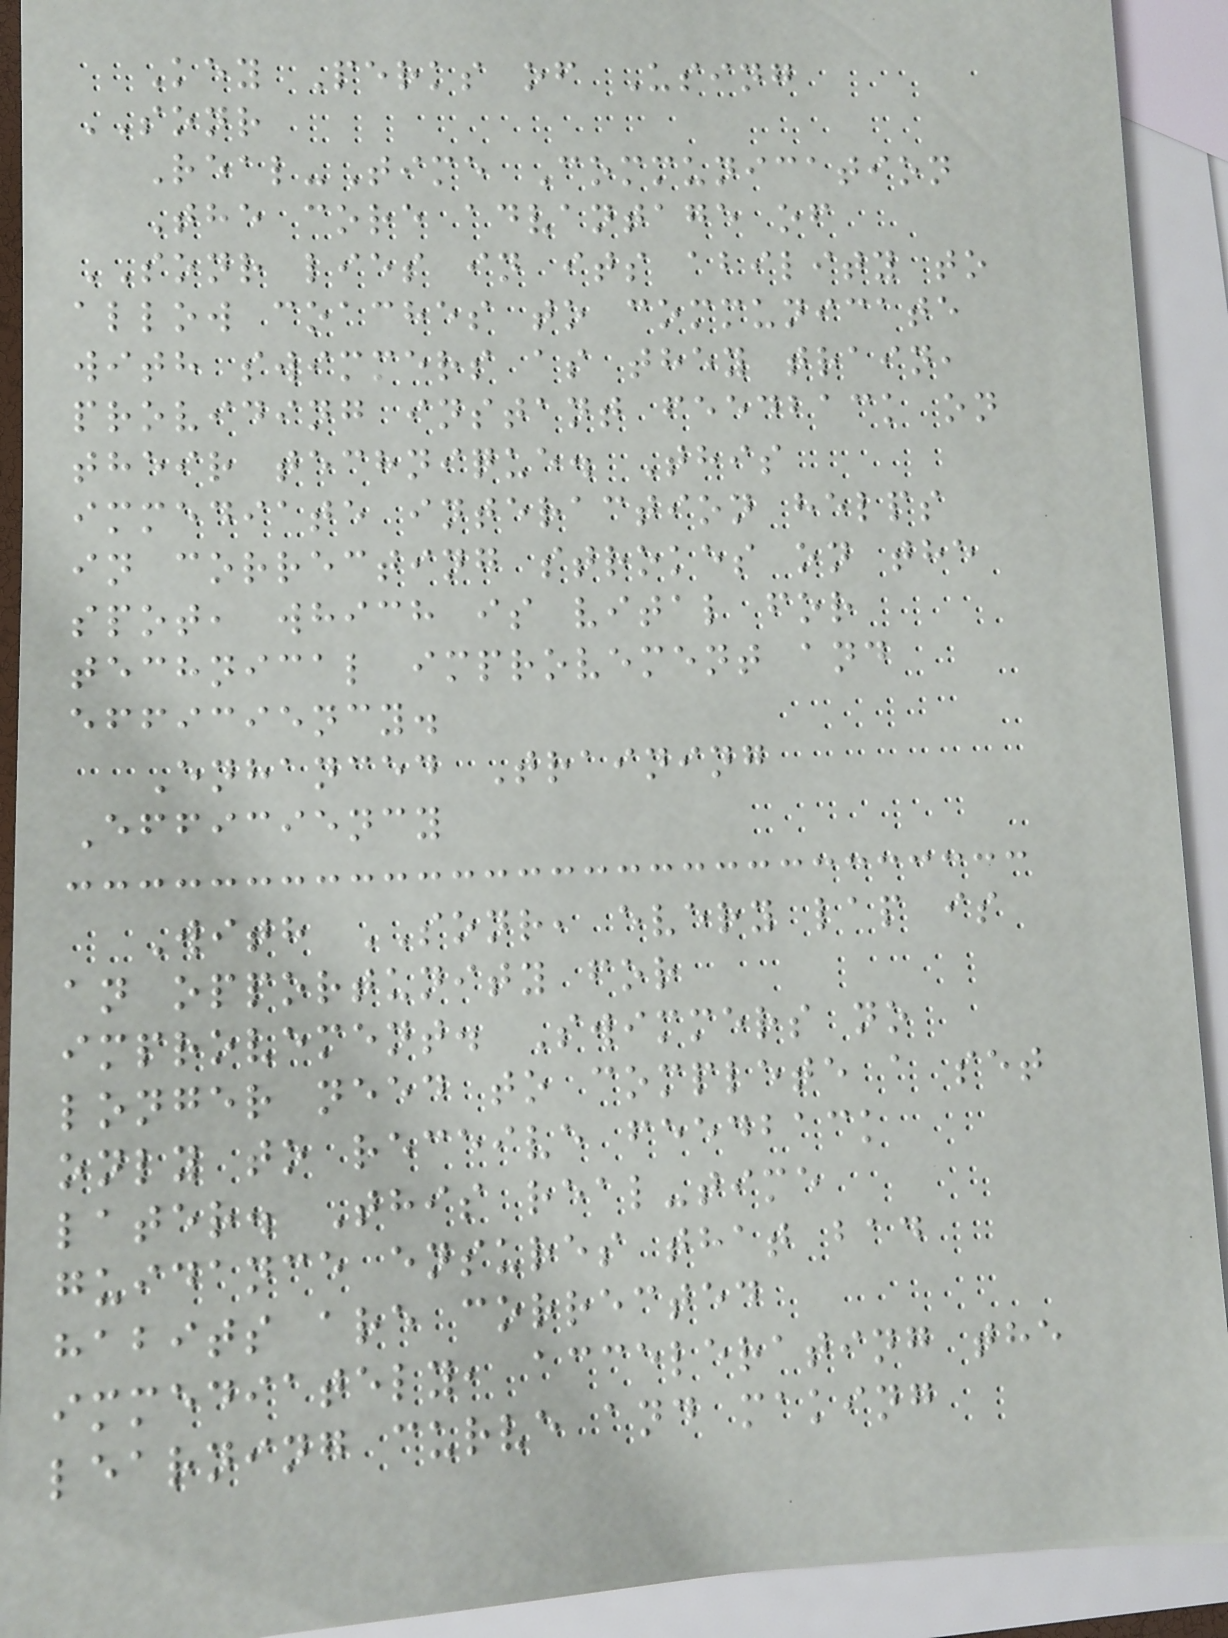Key Perks of Using
SONR
Real-Time Communication
The core advantage of
SONR lies in its ability to
allow coaches to communicate
with swimmers as they train,
providing instant feedback on
their technique. This
immediate interaction helps
in correcting strokes on the
spot, which is vital for
technical improvement and
efficiency.
Enhanced Training
Efficiency
With SONR, every lap is
an opportunity for
improvement. Swimmers no
longer need to complete a set
only to receive feedback
later. This real-time
guidance ensures that bad
habits are corrected
immediately, accelerating the
learning curve and making
